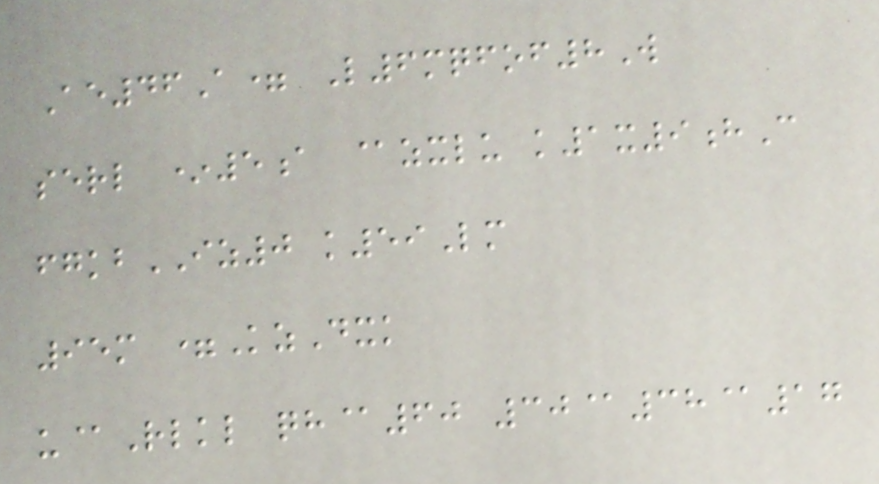Ae46A= L6mqfof8W
serl *5a @zxlu k1x9hC
fgkbIZ0 k59Lm
95m =KzDxk
u@Rlkl qh@60 30@38@17
